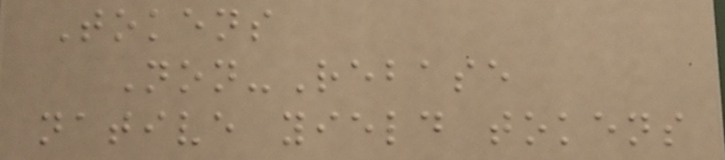Tokens
Non-Rebase
native yield tokens
